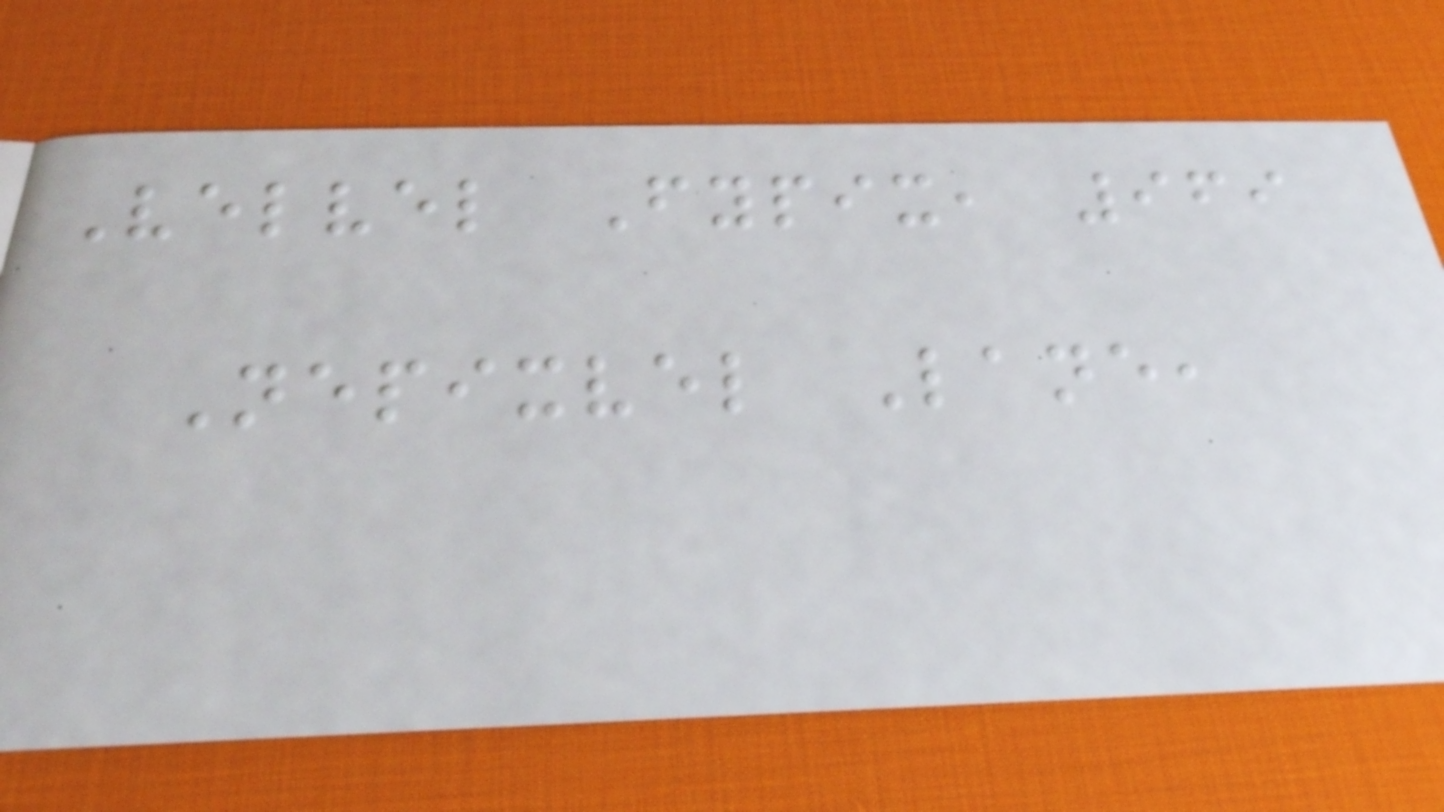Velvel Fypix, 969
Nepixvel Lane,
